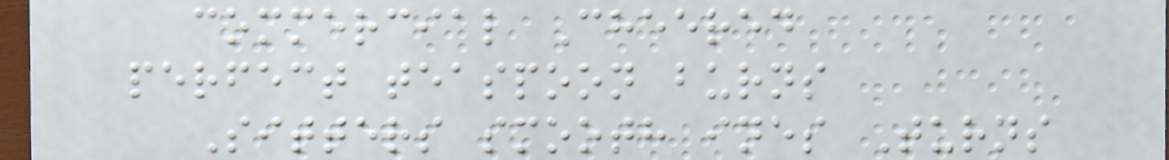commercial Cheered
perfect teaspoon burns
Sitters smooth ines Turns
